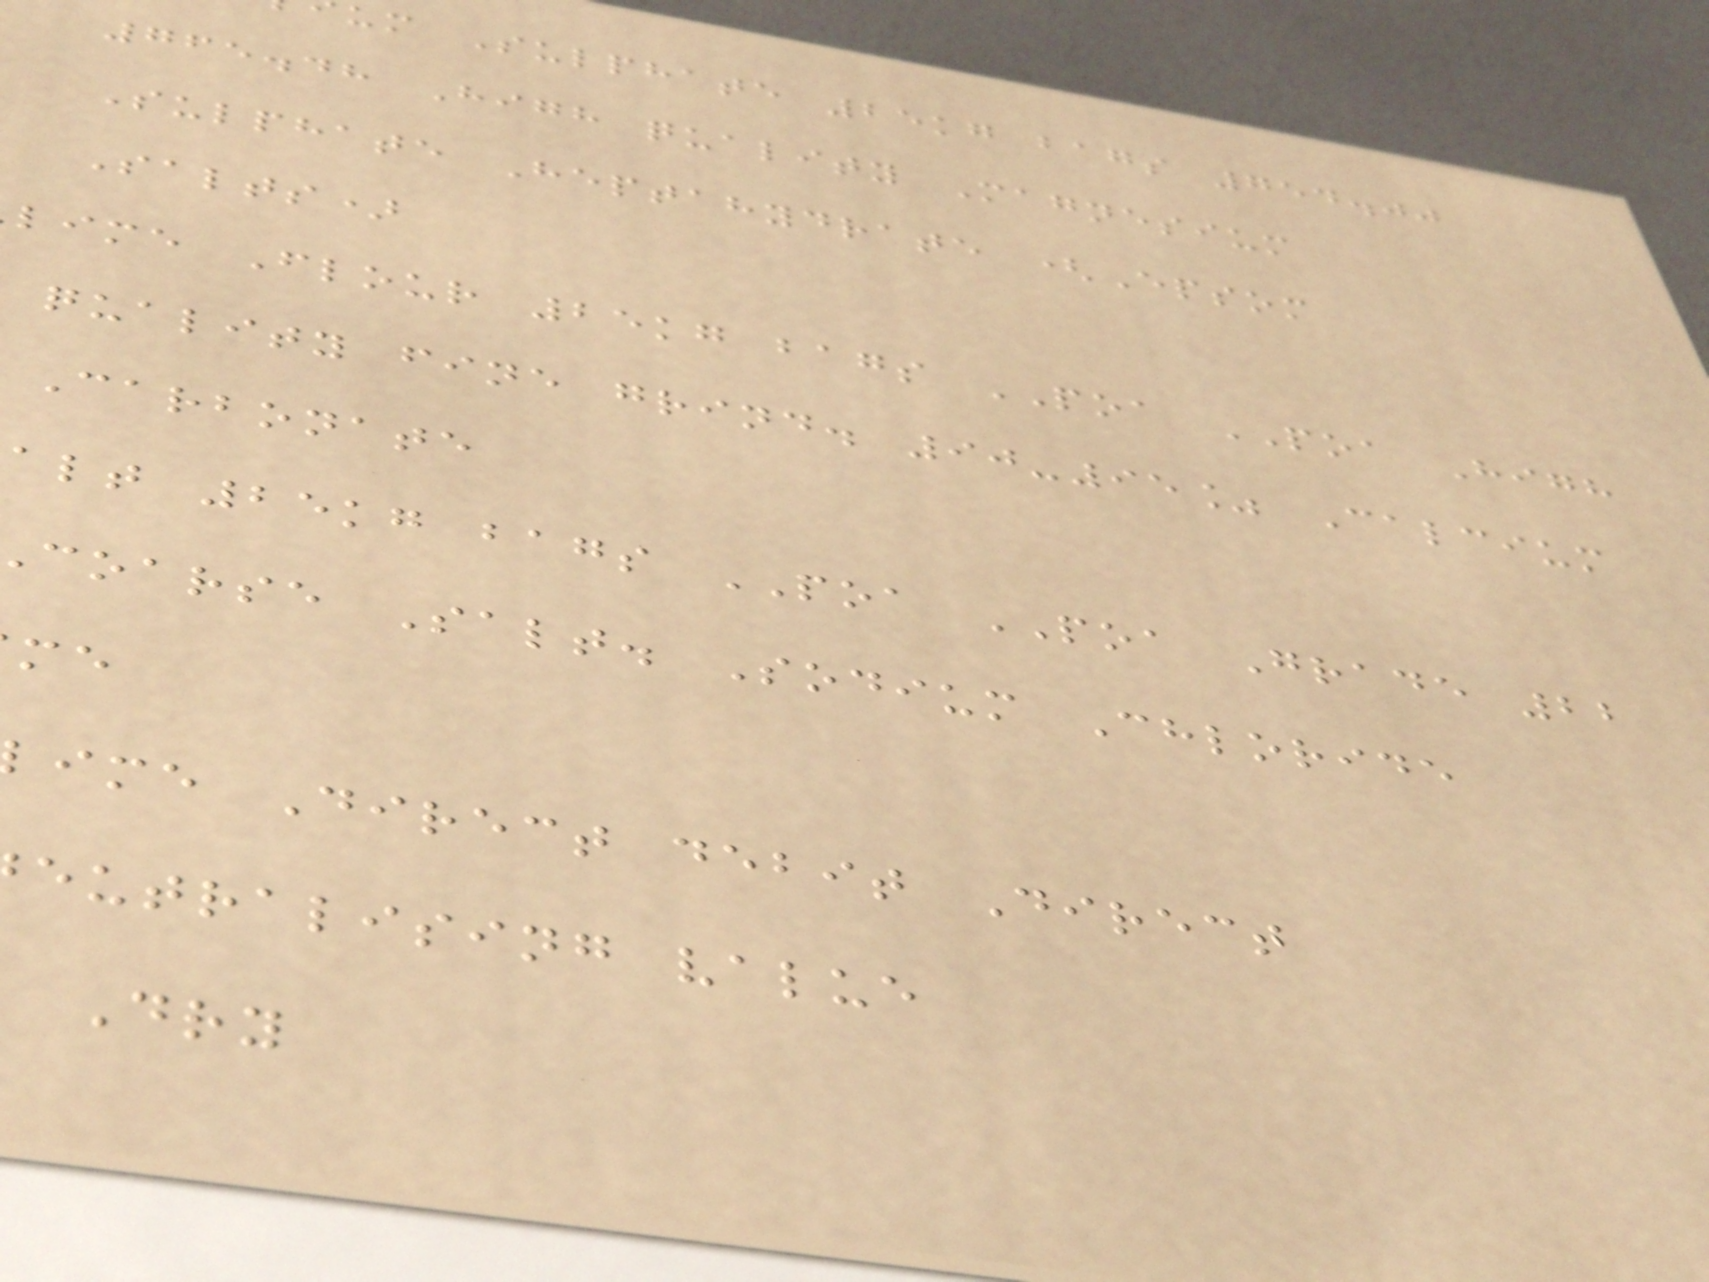um Sulphate 25kg bags 754.00
765.48 High quality Magnesium
Sulphate Heptahydrate (Epsom
Salts)
lime Flour 25kg bags POA POA High
quality fine grind. 90-95% Calcium
Carbonate
alt 25kg bags POA POA Grade 22
coarse Salt. Sodium Chloride
ime Direct debit Direct
eutralising value
Dry
